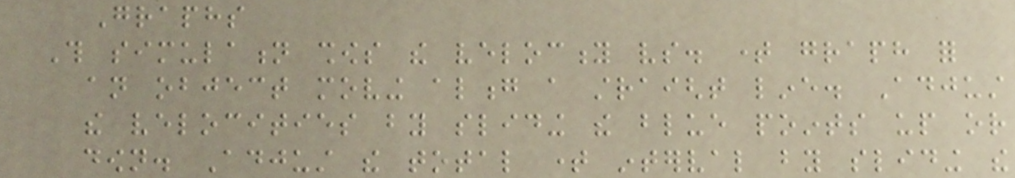Graphs
This simulation shows the velocity vs. time graph for
an object moving along a straight line. Adjust
the velocities by sliding the blue points up or
down. Adjust the total time interval by sliding the
